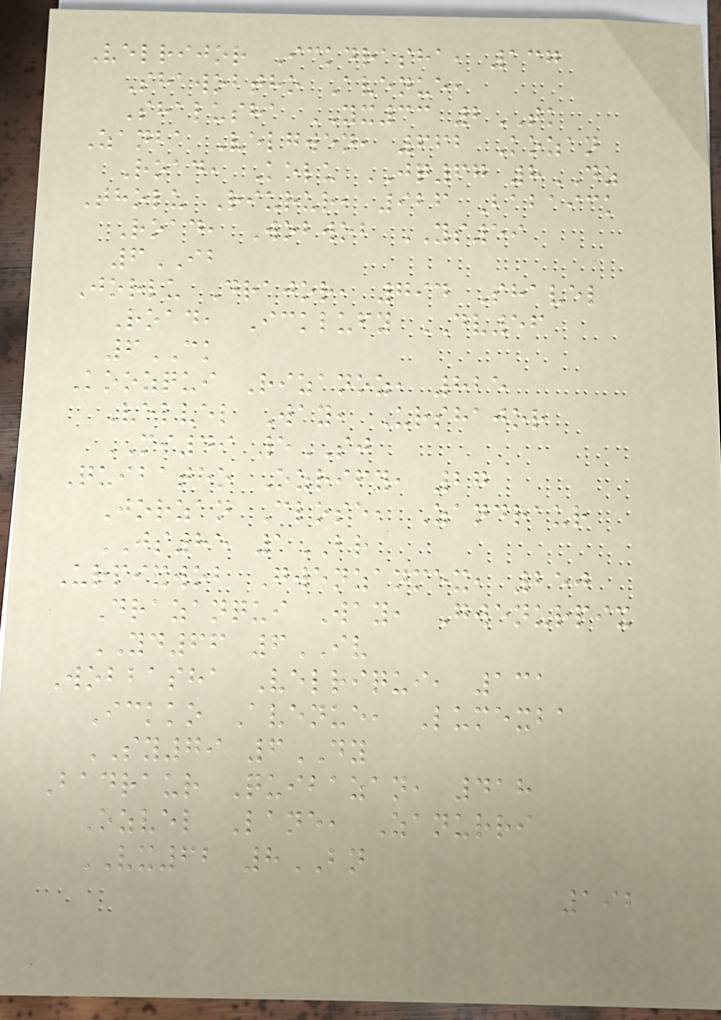Velrijor Ickdrasha, 137
Shawobtho Avenue,
Shalusha YX33 2TK
Zanba Velgwen, 662 Kozan
Road, Kolu JQ67 8DZ
Tholu Riurur, 926 Babaick
Road, Wobwob YS59
6IB
Jorlu Drajor, 794 Shavel
Road, Icklufy DV56
6CK
Koozqui Rizanoz, 825
Velvel Way, Urshajor
MI49 5SJ
Quibatho Ozrify, 27
Jorzan Close, Zandraur
JS85 1BR
Urpixwob Gwenzanmex, 250
Drazanqui Way, Gwenurpix
YD66 6IV
Wobbasha Velriqui, 131
Ickko Avenue, Lumexba
SY79 6DY
Badraur Quibazan, 418
Ozvel Lane, Zanurri
VX62 8BN
192
